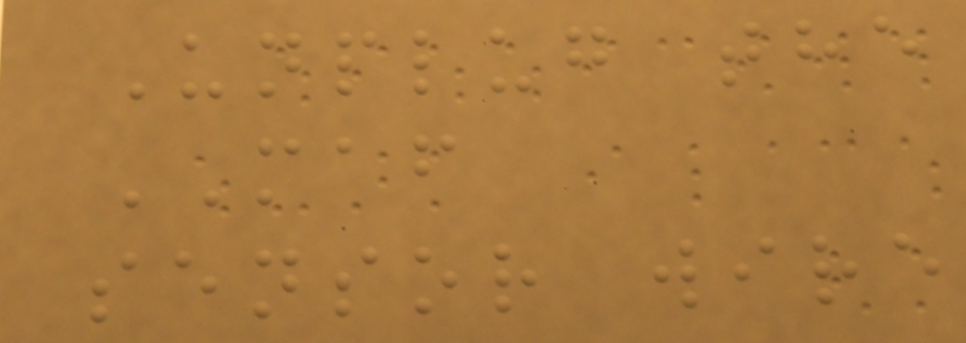Unplug the
MAF
sensor wire
